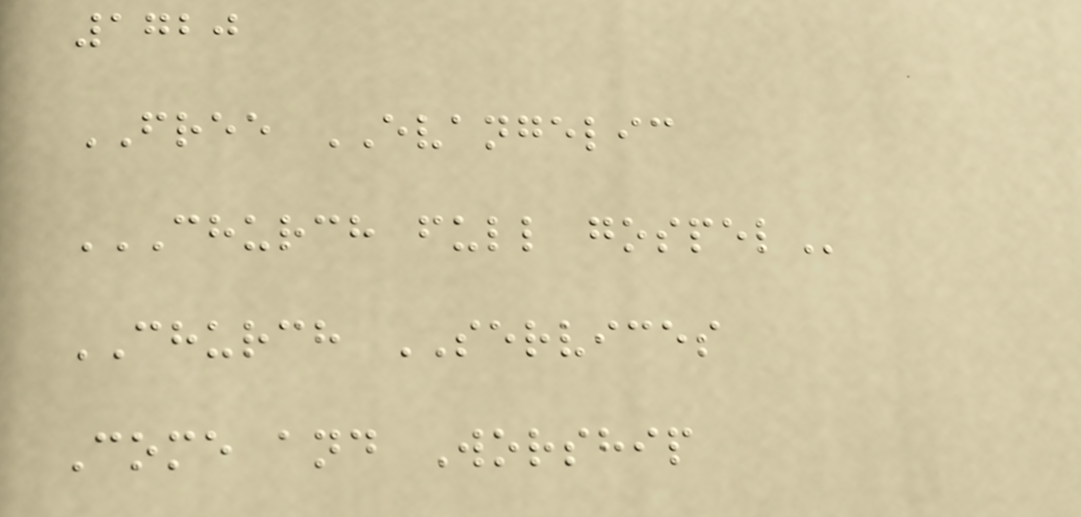1720
FREE EVANGELIC
CHURCH FULL GOSPEL
CHURCH SERVICES
Come and Worship
